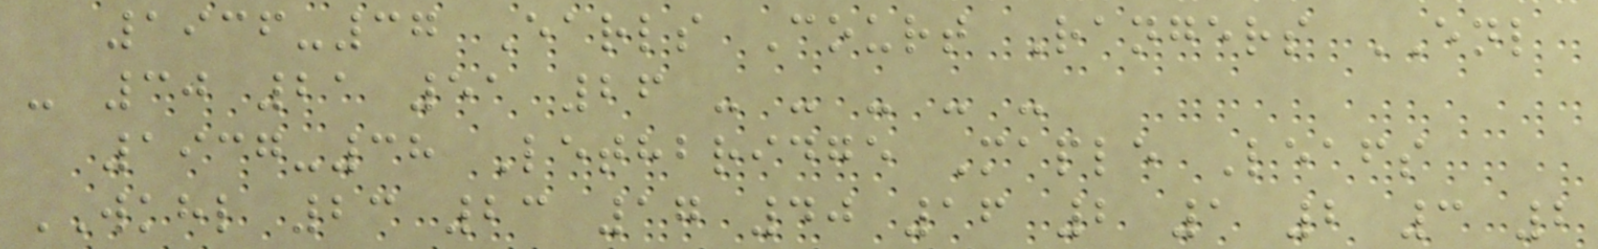1936-37 Earls Court Rangers ENL
- 30 21 51 26 - - - - -
1937-38 Lethbridge Maple Leafs
WKHL 23 23 17 40 16 2 1 2 3 2
